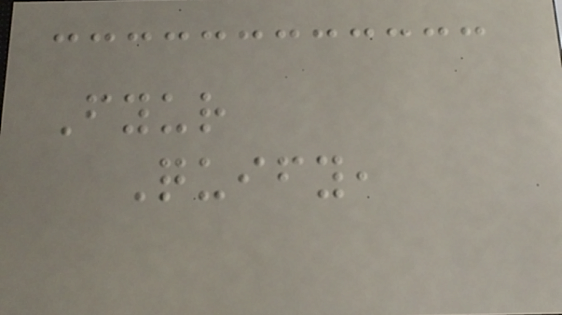Fyur
Quify,
